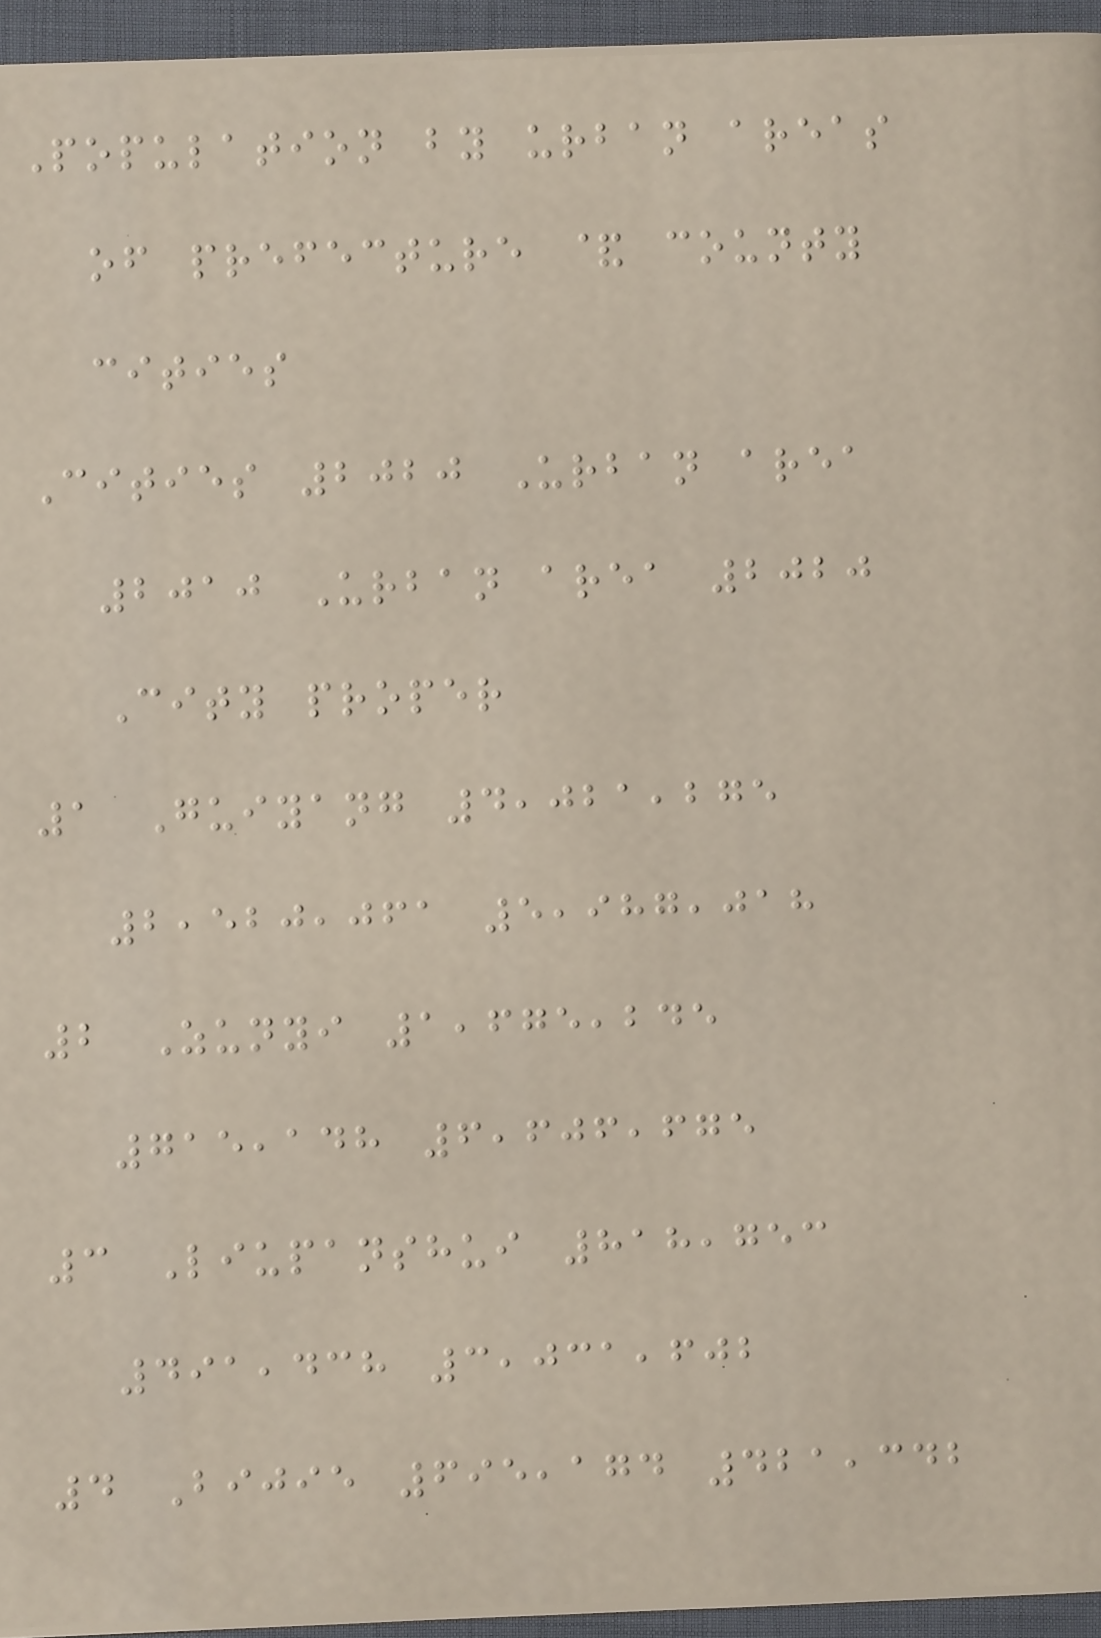Population by urban areas
of prefecture & county
cities
Cities 2020 Urban area
2010 Urban area 2020
City proper
1 Guiyang 4,021,275
2,520,061 5,987,018
2 Zunyi 1,675,245
715,148 6,606,675
3 Liupanshui 818,753
491,438 3,031,602
4 Bijie 695,174 421,342
